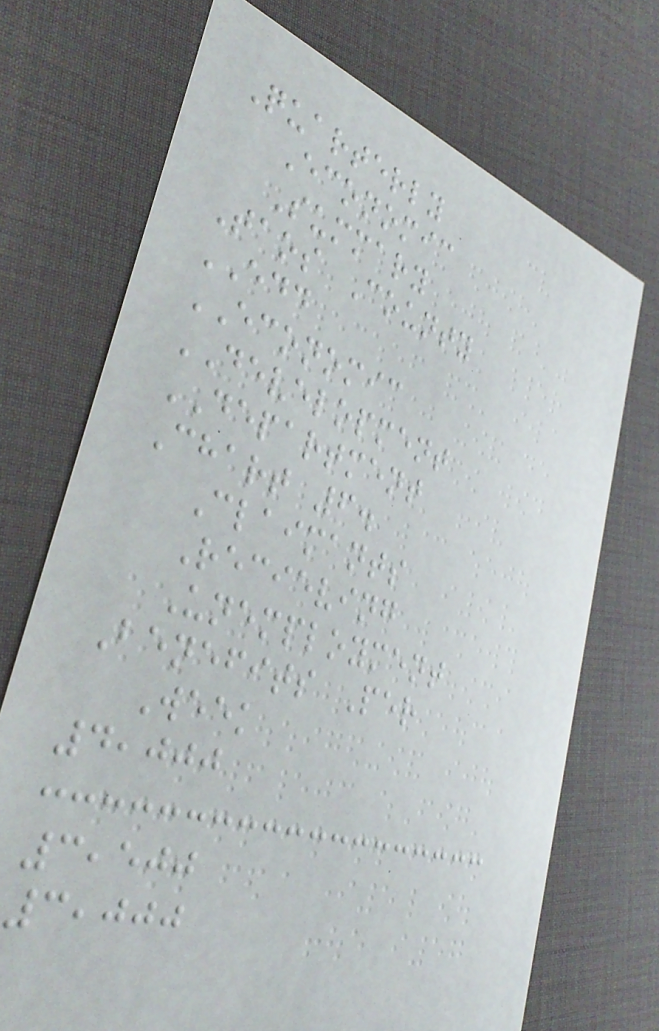Quarterly
Economic
Summary
Taos County
EDD
ECONOMIC
DEVELOPMENT
DEPARTMENT
Chart 6.
Claimants
Recieving
Unemployment
Benefits Per
Week
4,000
3,500
3,000
